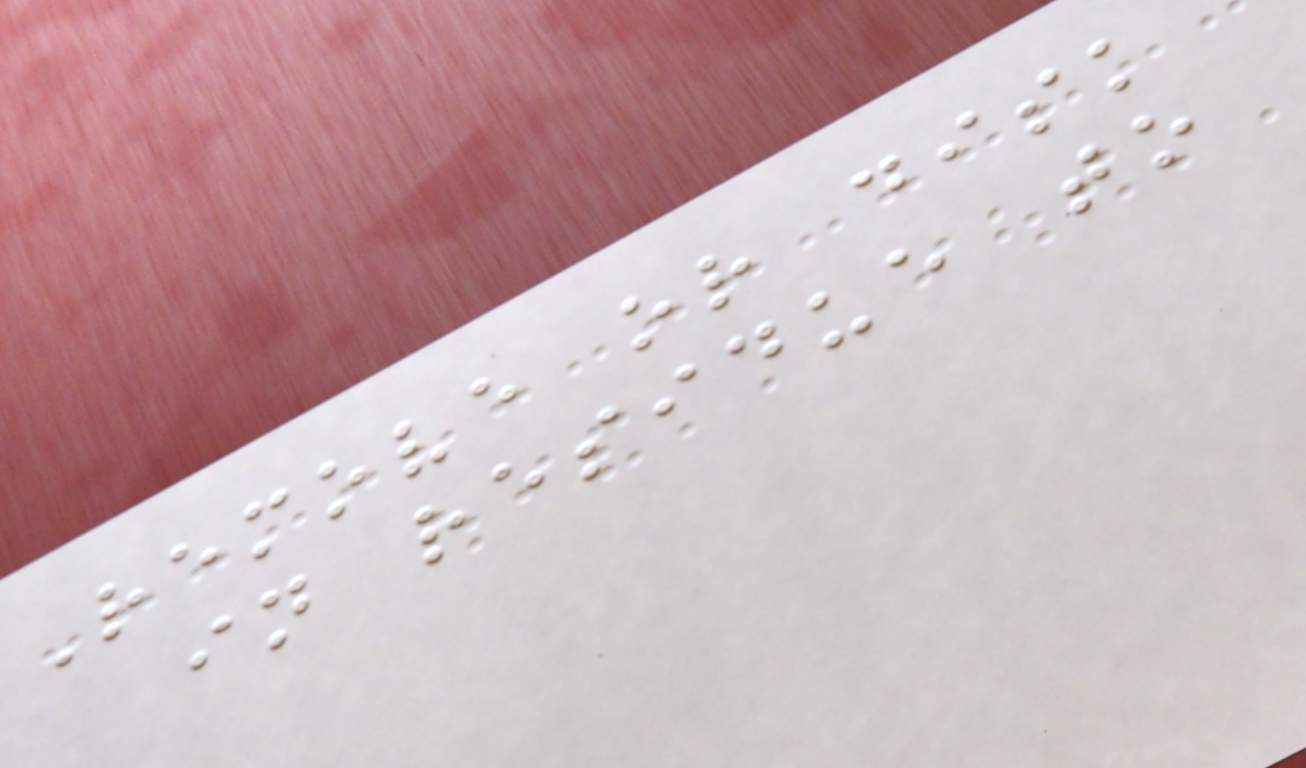Remove or disk
in residue to
